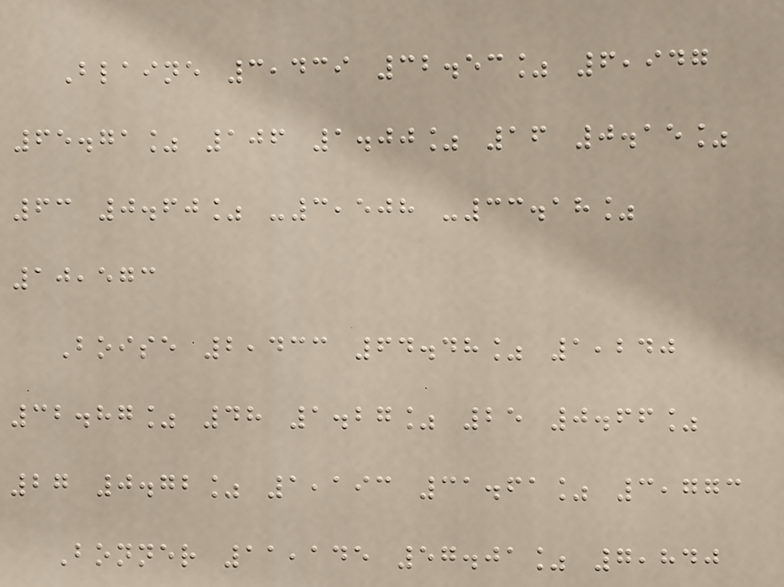Blaine 3,439 32.53% 6,947
65.71% 106 1.00% 16 0.15%
63 0.60% -3,508 -33.18%
10,573
Boise 2,433 64.48% 1,240
32.87% 48 1.27% 25 0.66%
27 0.72% 1,193 31.61% 3,773
Bonner 11,145 57.01% 7,840
